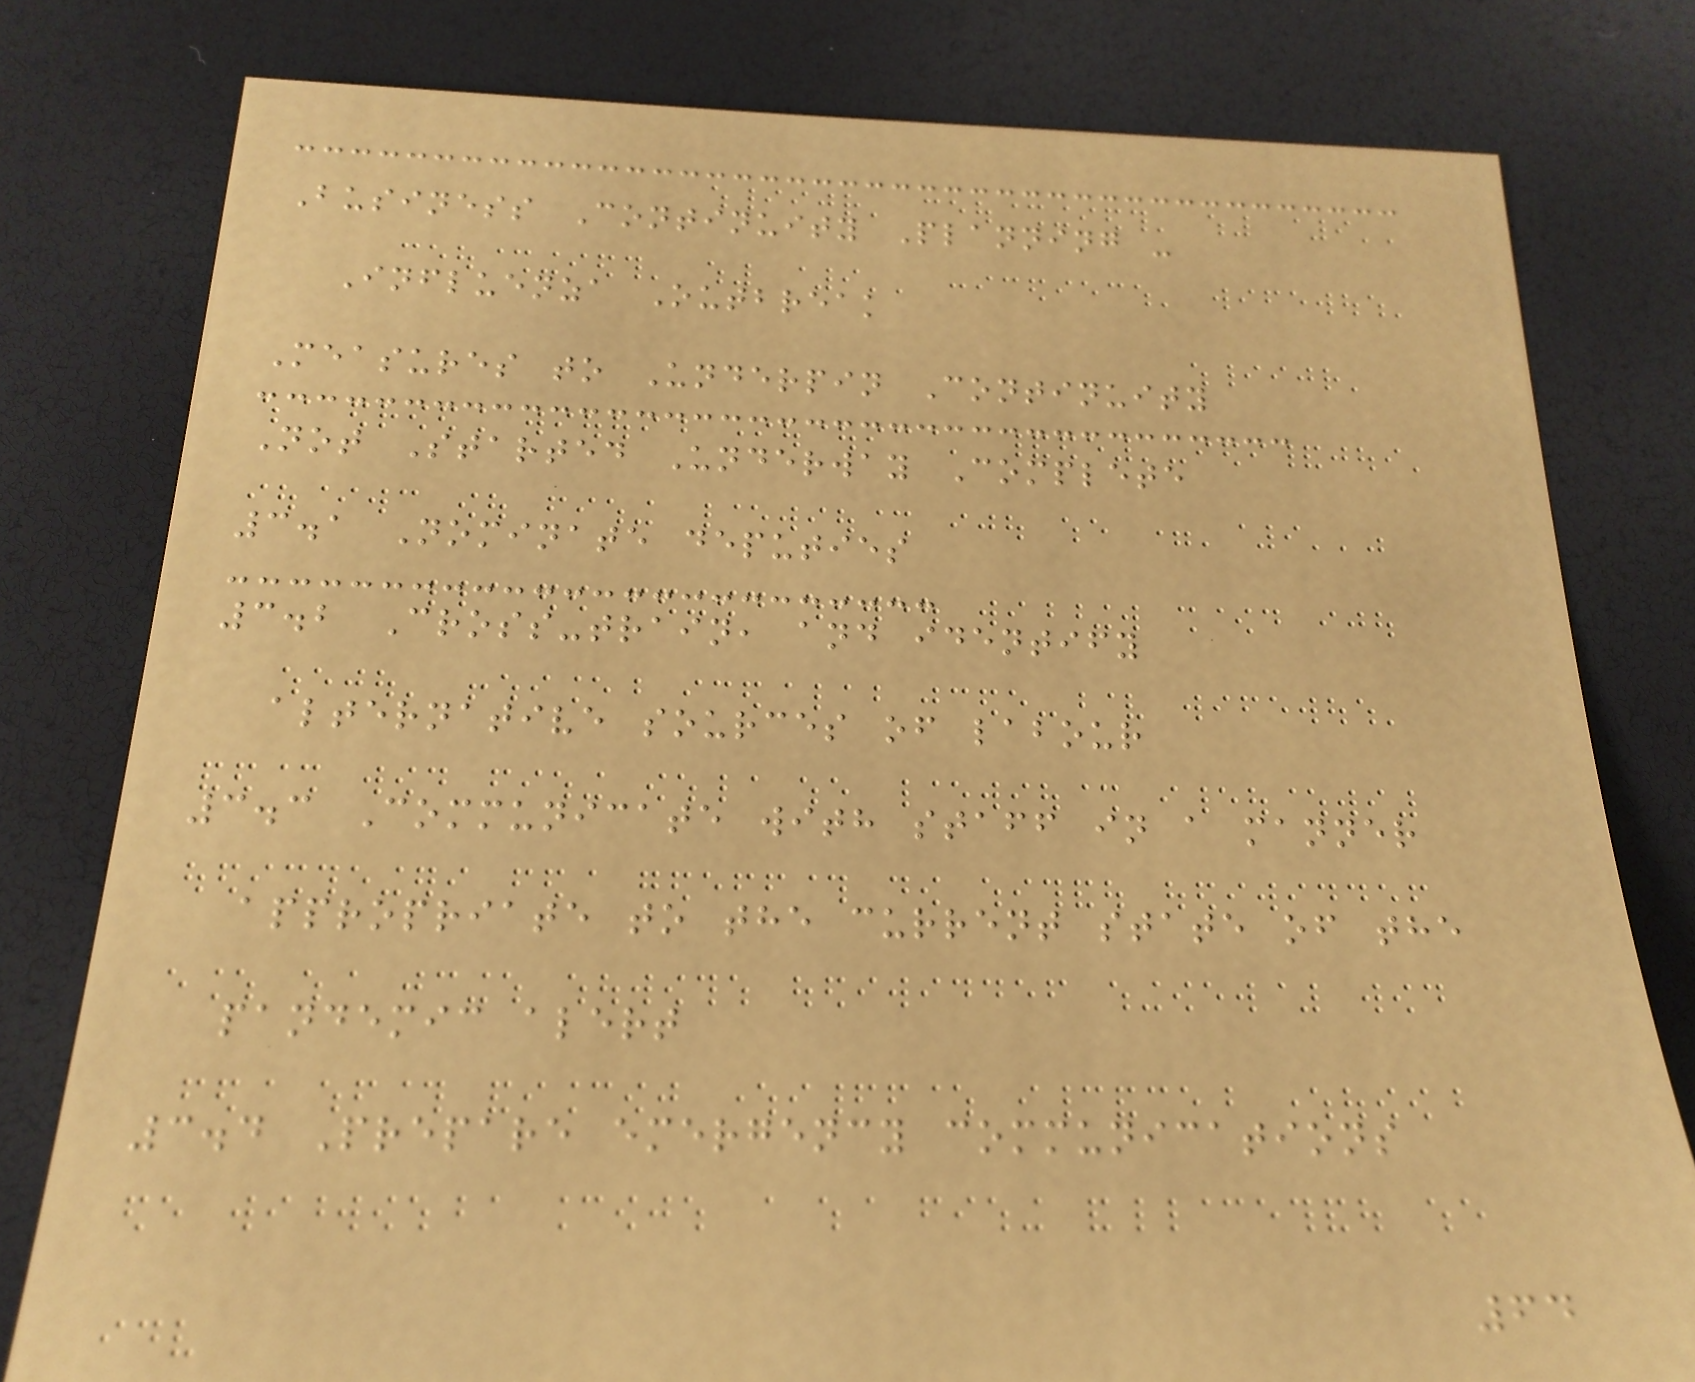Business Continuity Planning -
Influenza Outbreak
Measures to Underpin Continuity
Not Started Underway Complete
3.1 Nominate deputies
3.2 Cross-train, and identify
alternative sources of labour
3.3 Communicate with staff in a manner
appropriate to the current state of the
pandemic alert
3.4 Prepare emergency communications
64
